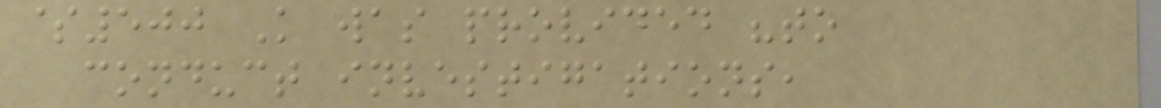$500 K was provided "to
conduct investigations,
